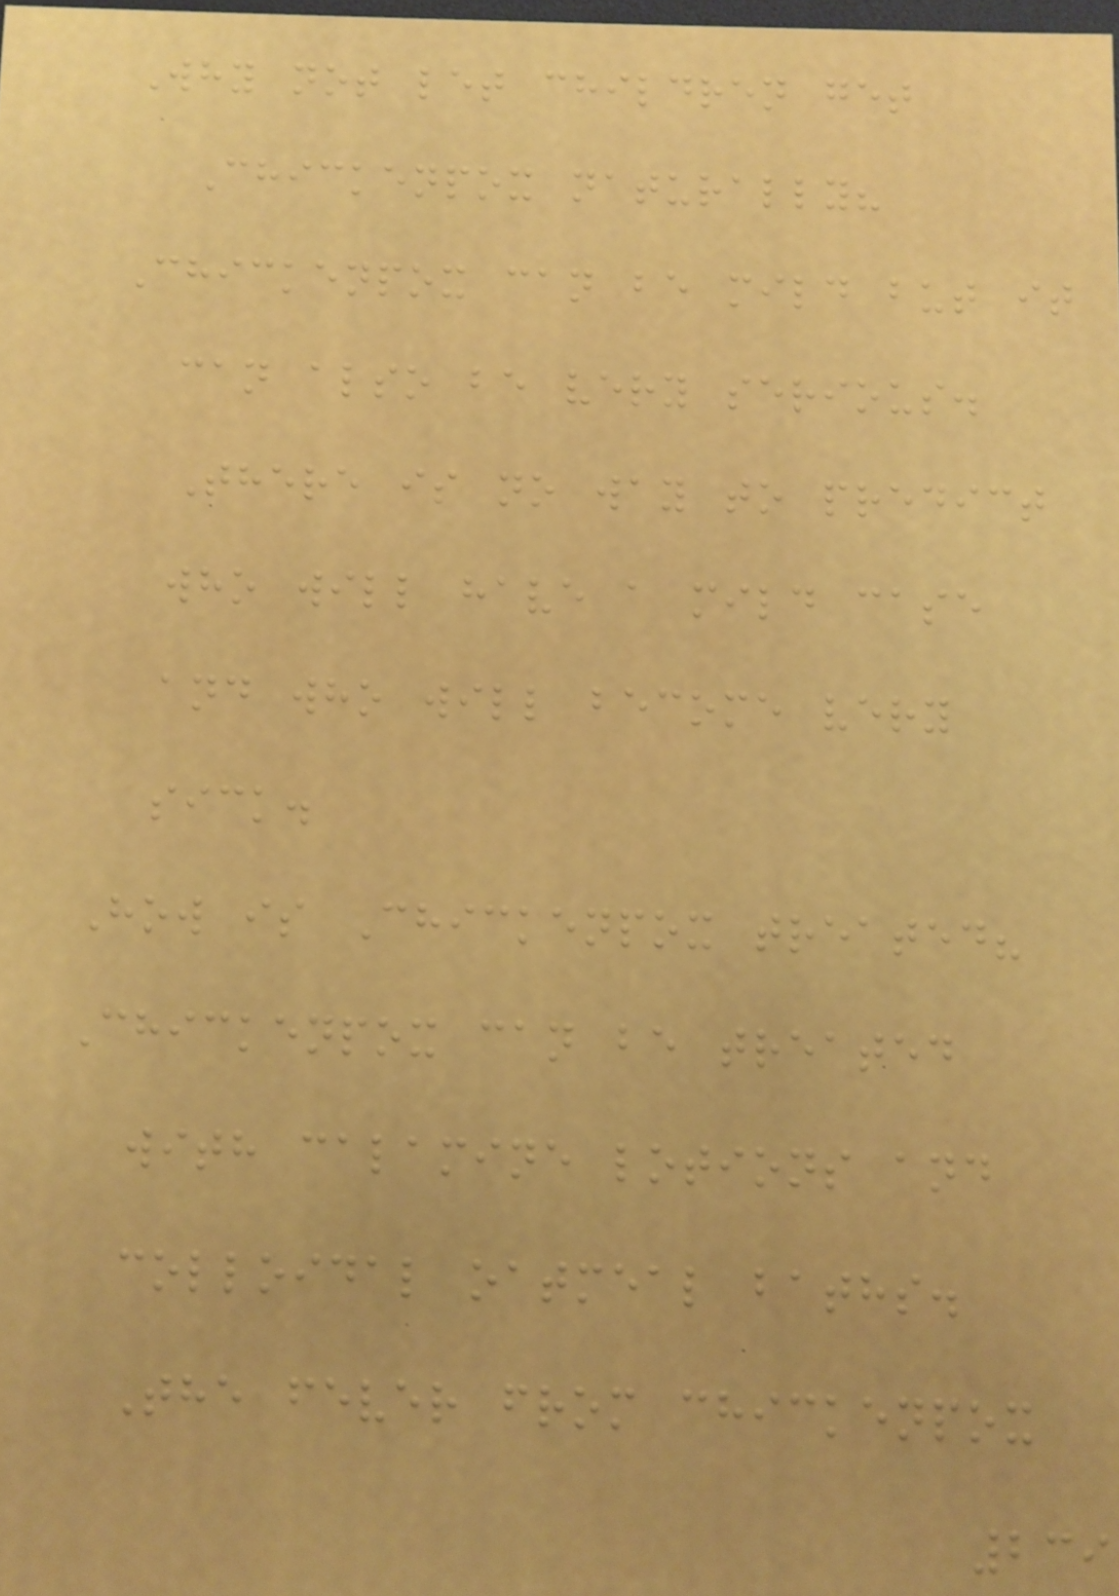Why not let children get
Chickenpox naturally?
Chickenpox can be mild but it
can also be very serious.
There is no way to predict
who will have a mild case
and who will become very
sick.
How is Chickenpox treated?
Chickenpox can be treated
with calamine lotions and
colloidal oatmeal baths.
The fever from chickenpox
239
